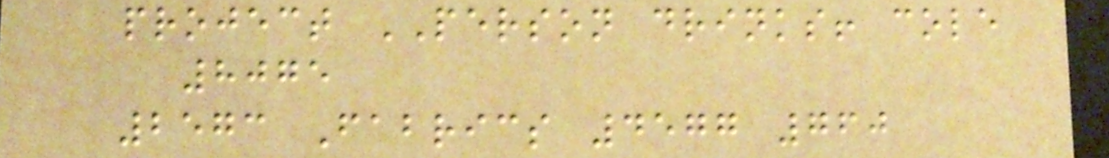project PERSON drinks! cole
8075
2573 Fabrics 4577 760
